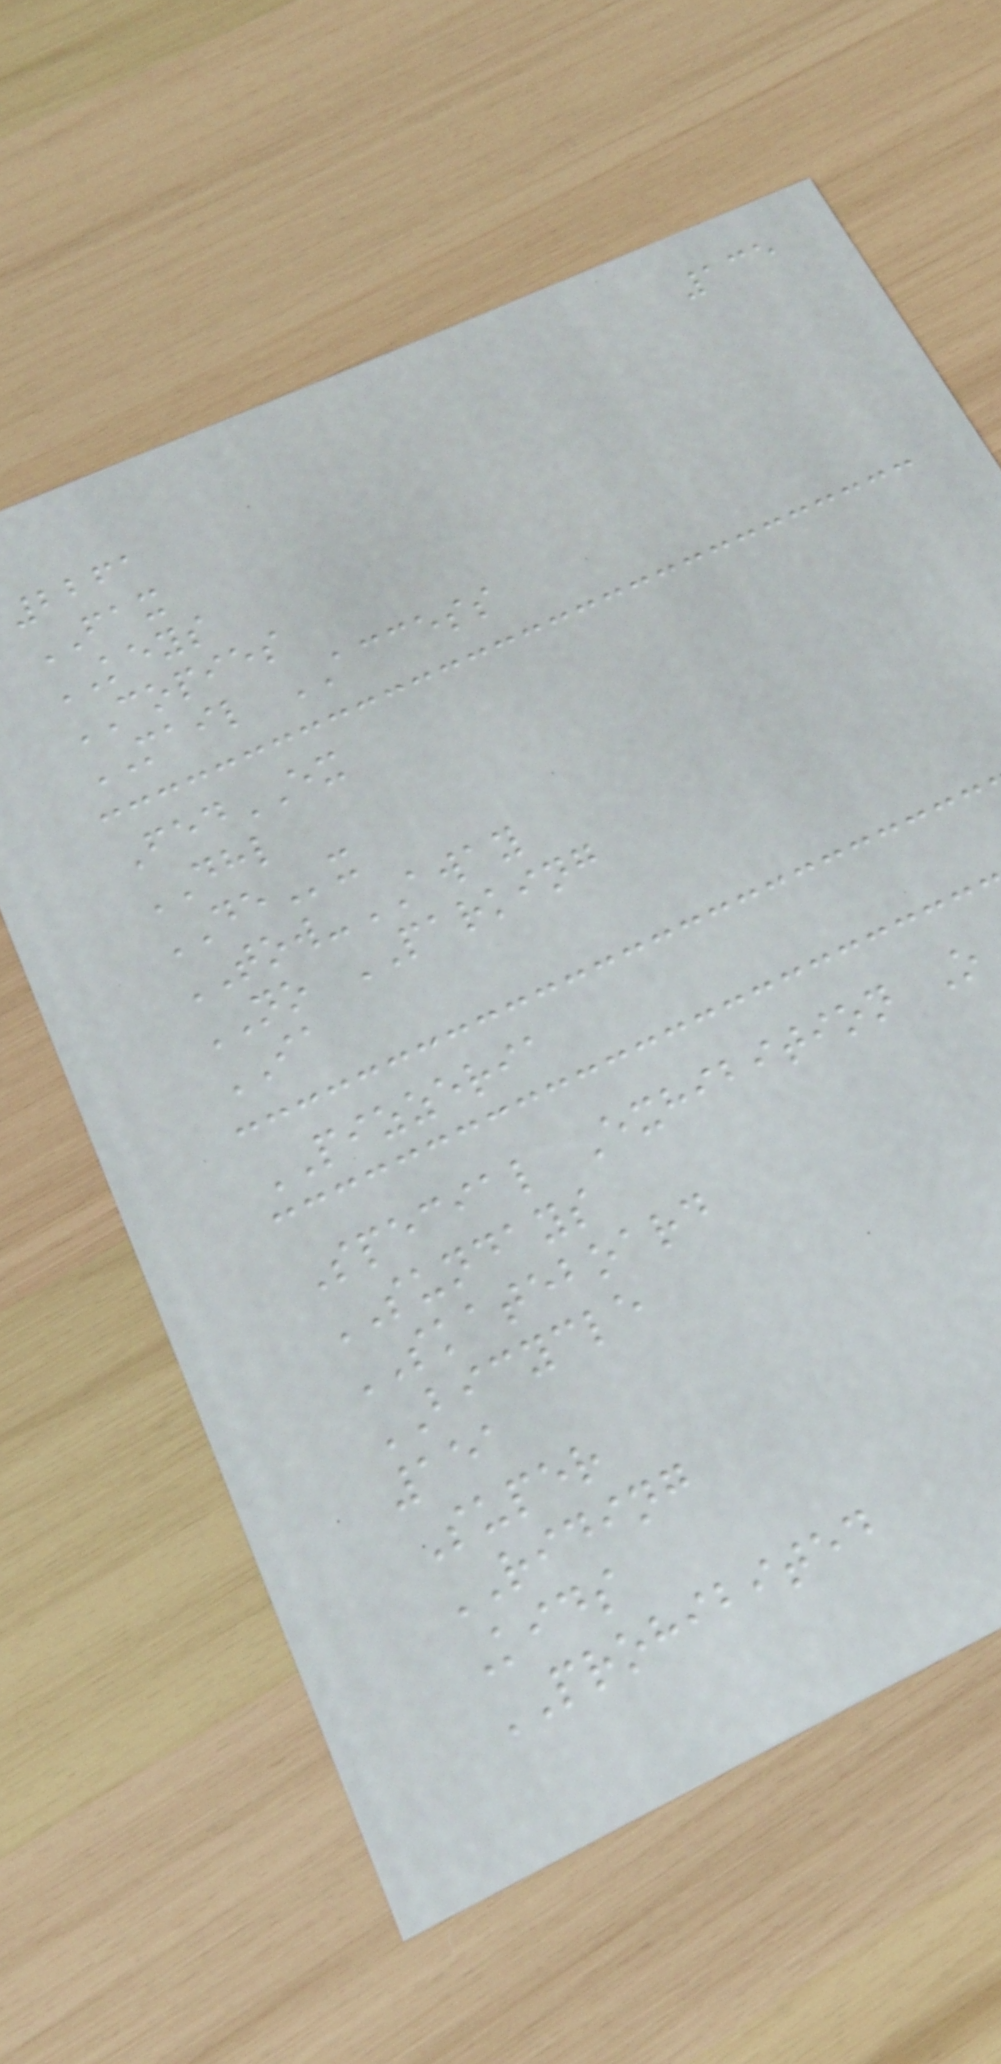135
2261
FAX
KEYS
COPIES
MAIL ACCESS
FedEX
DHL
DEx
TOW-AWAY
NO PARKING
IA
PIZZERIA
Special Exhibition O
SUNDAYS
SKATEBOARD
BICYCLE
151
Super
RIDING
Kids
PROHIBITED
